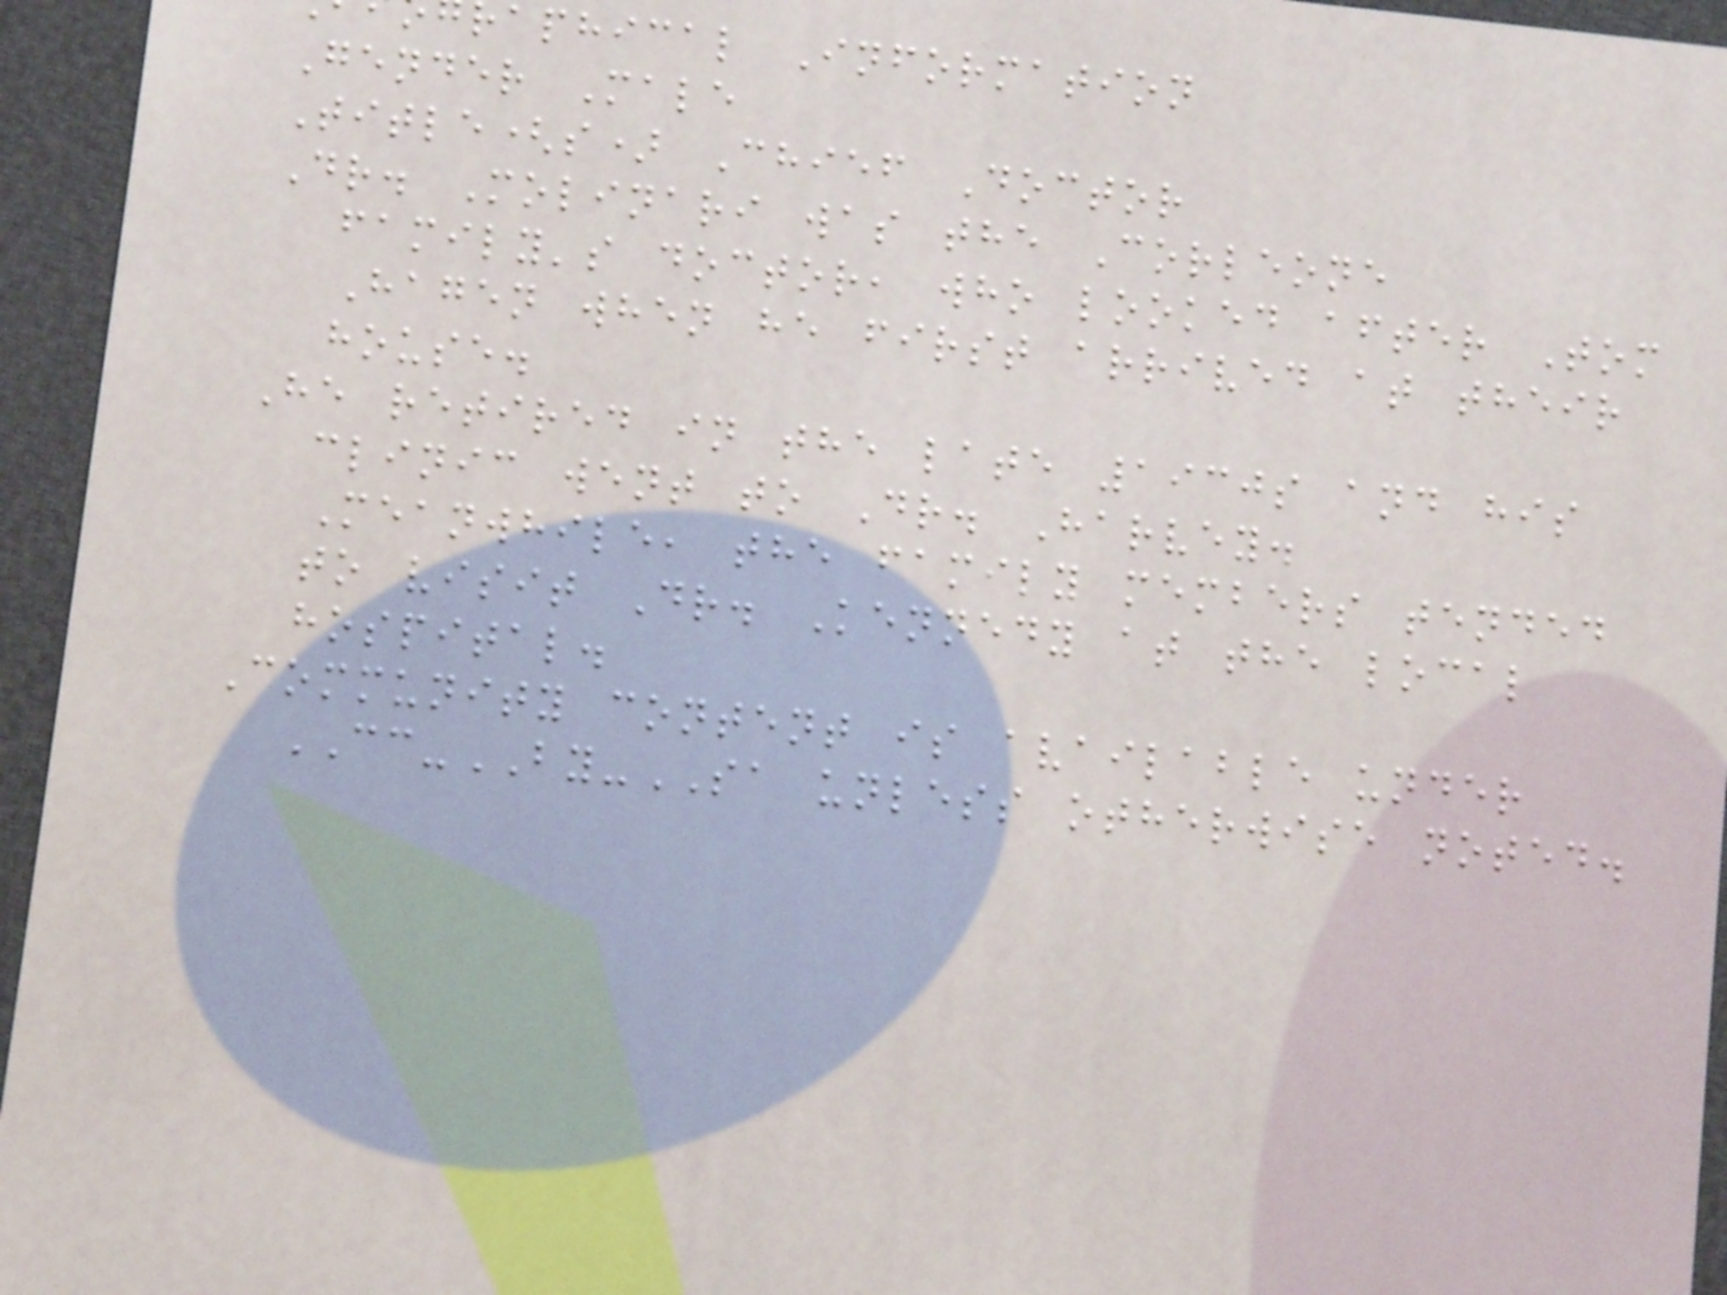aphical Information
Gender Male
Title(s) Chief Doctor
Dr. Molinari was the Corleone
family's doctor, who looked after Tom
Hagen when he first arrived at their
house.
He retired in the late 1930s and his
clinic went to Dr. Harvey.
Meanwhile, the family members tended
to visit Dr. Kennedy at the local
hospital.
Community content is available under
CC-BY-SA unless otherwise noted.
